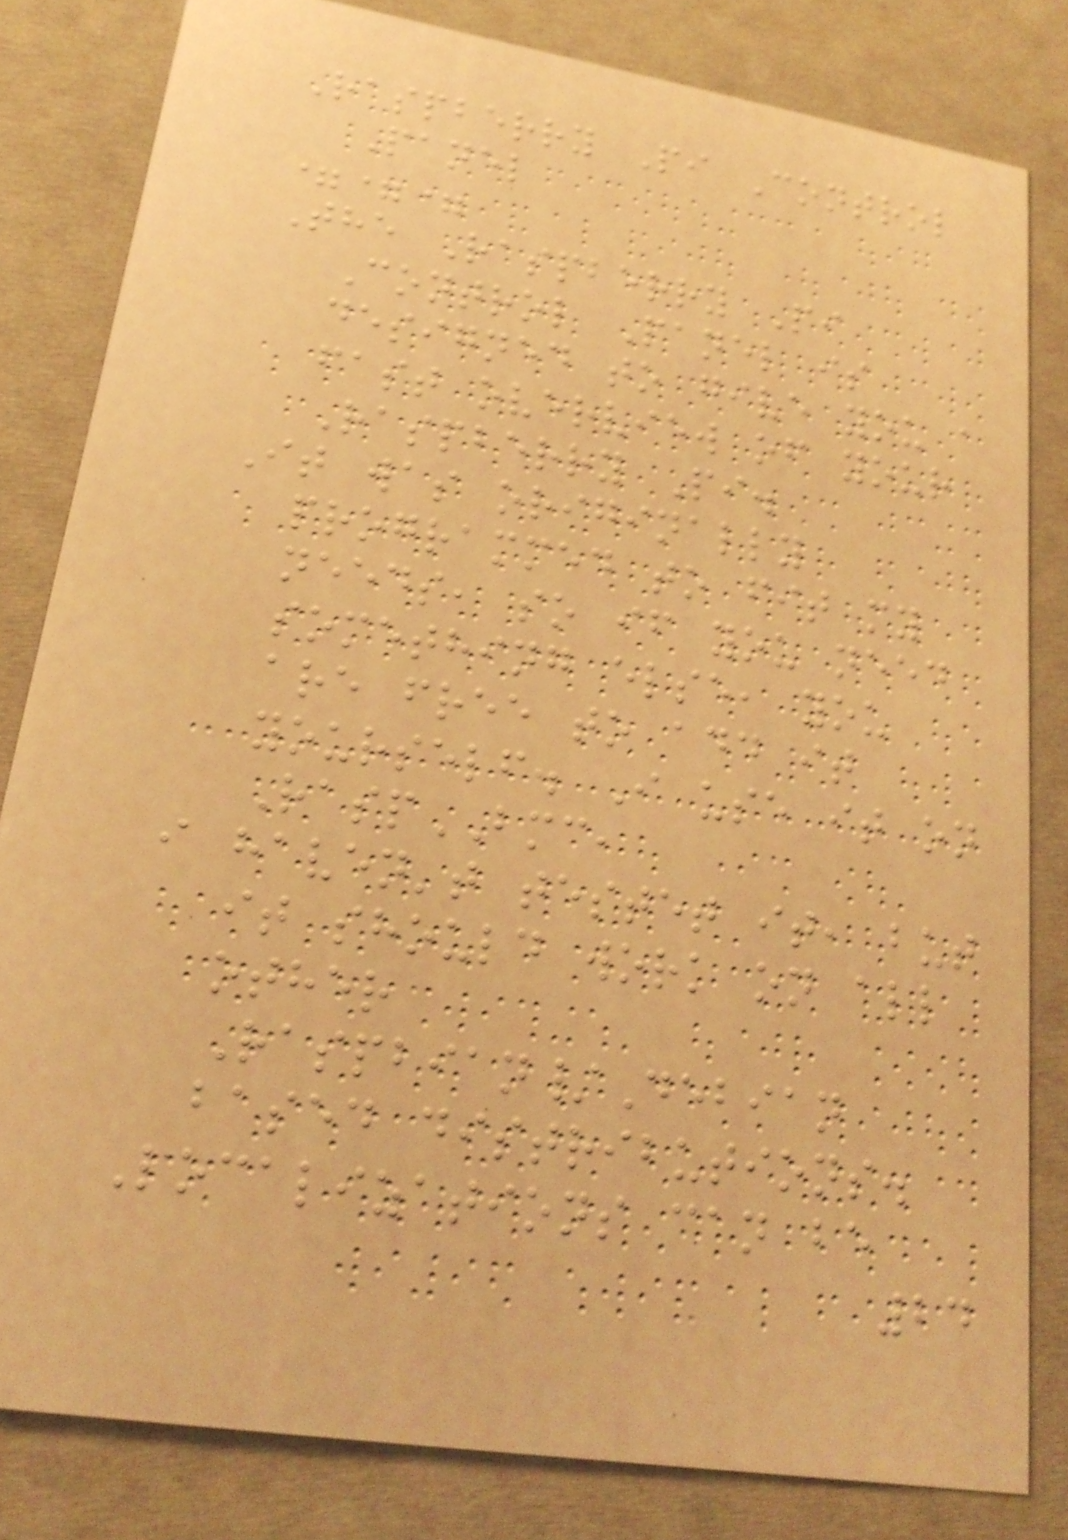Raspberry Pi Control
Panel
===
The Raspberry Pi
Control Panel is
designed to give you a
fast overview of your
Raspberry Pi.
It was originally
programmed to fit my
needs, so if you need
something else, you
are free to add it
yourself. I use it on
RaspBMC,
i haven't testet it, but
it should work on all
other
Raspbian/Debian
based distributions.
Localizations can be
24
